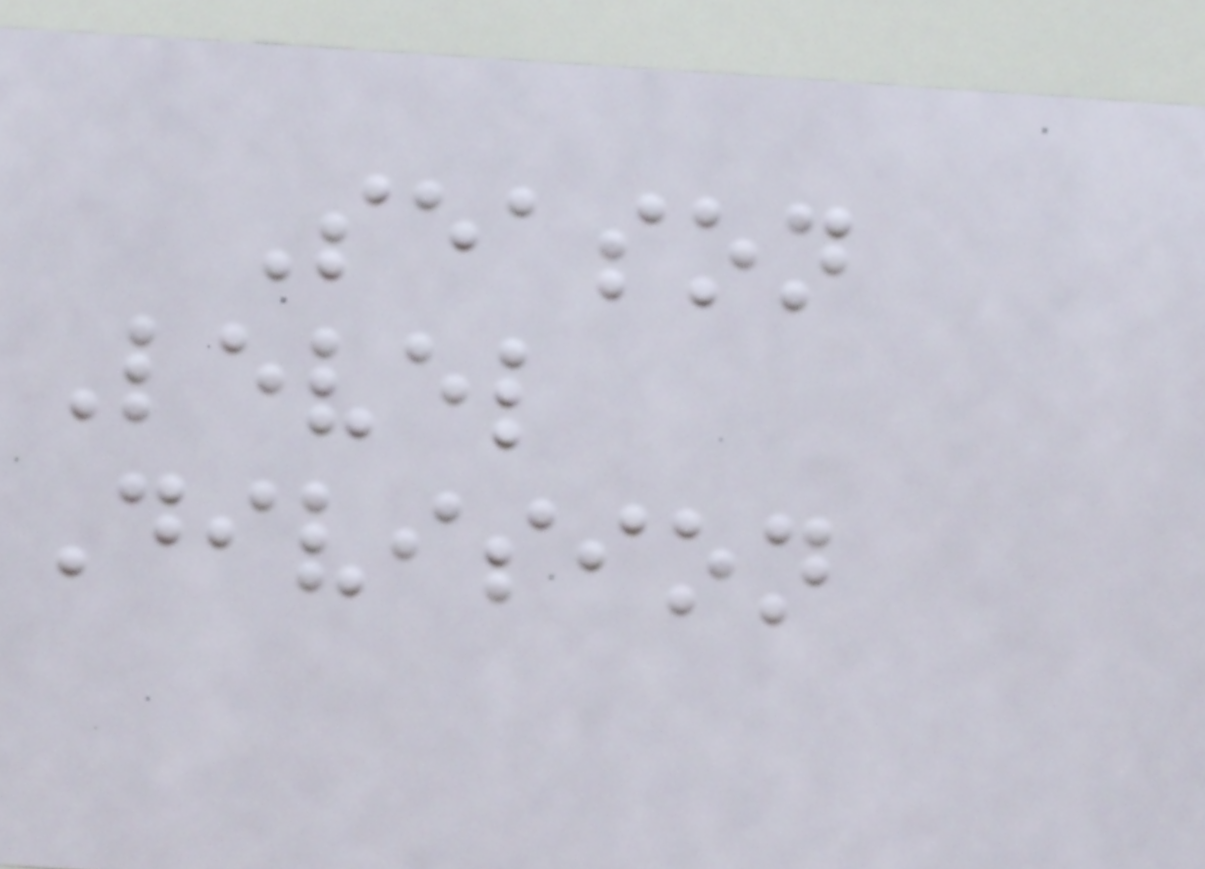Season
Level
Division
